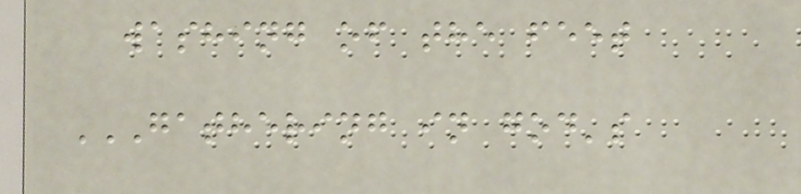washing of the feet
GATHERING IN GOD'S
